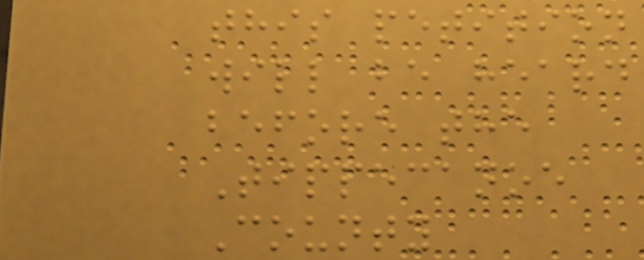this petition
will be heard
before the
Tippecanoe
County
